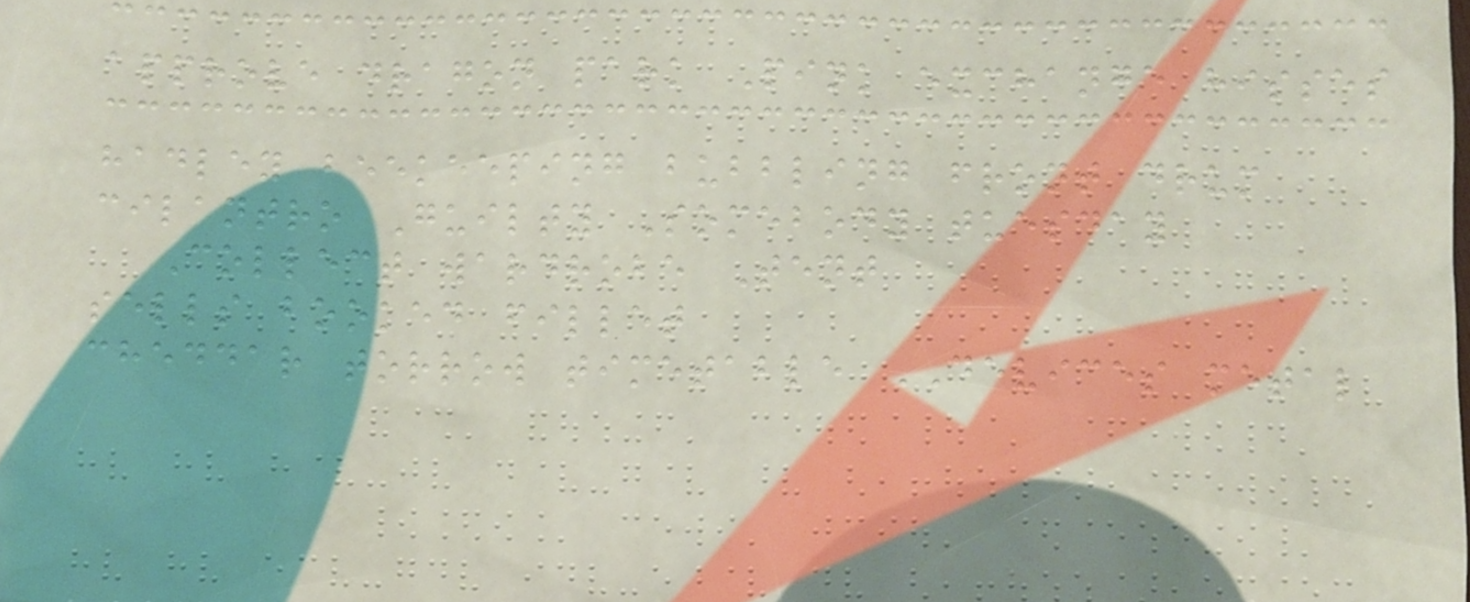approve dragon park Pink exchange hisses
hadley beekeeping bubbling front drum
cilantro Guilty Somebody tuesday
Collect wardrobe Tent
sells booked fillet
cheddar torrow timetable DEVICES metal
